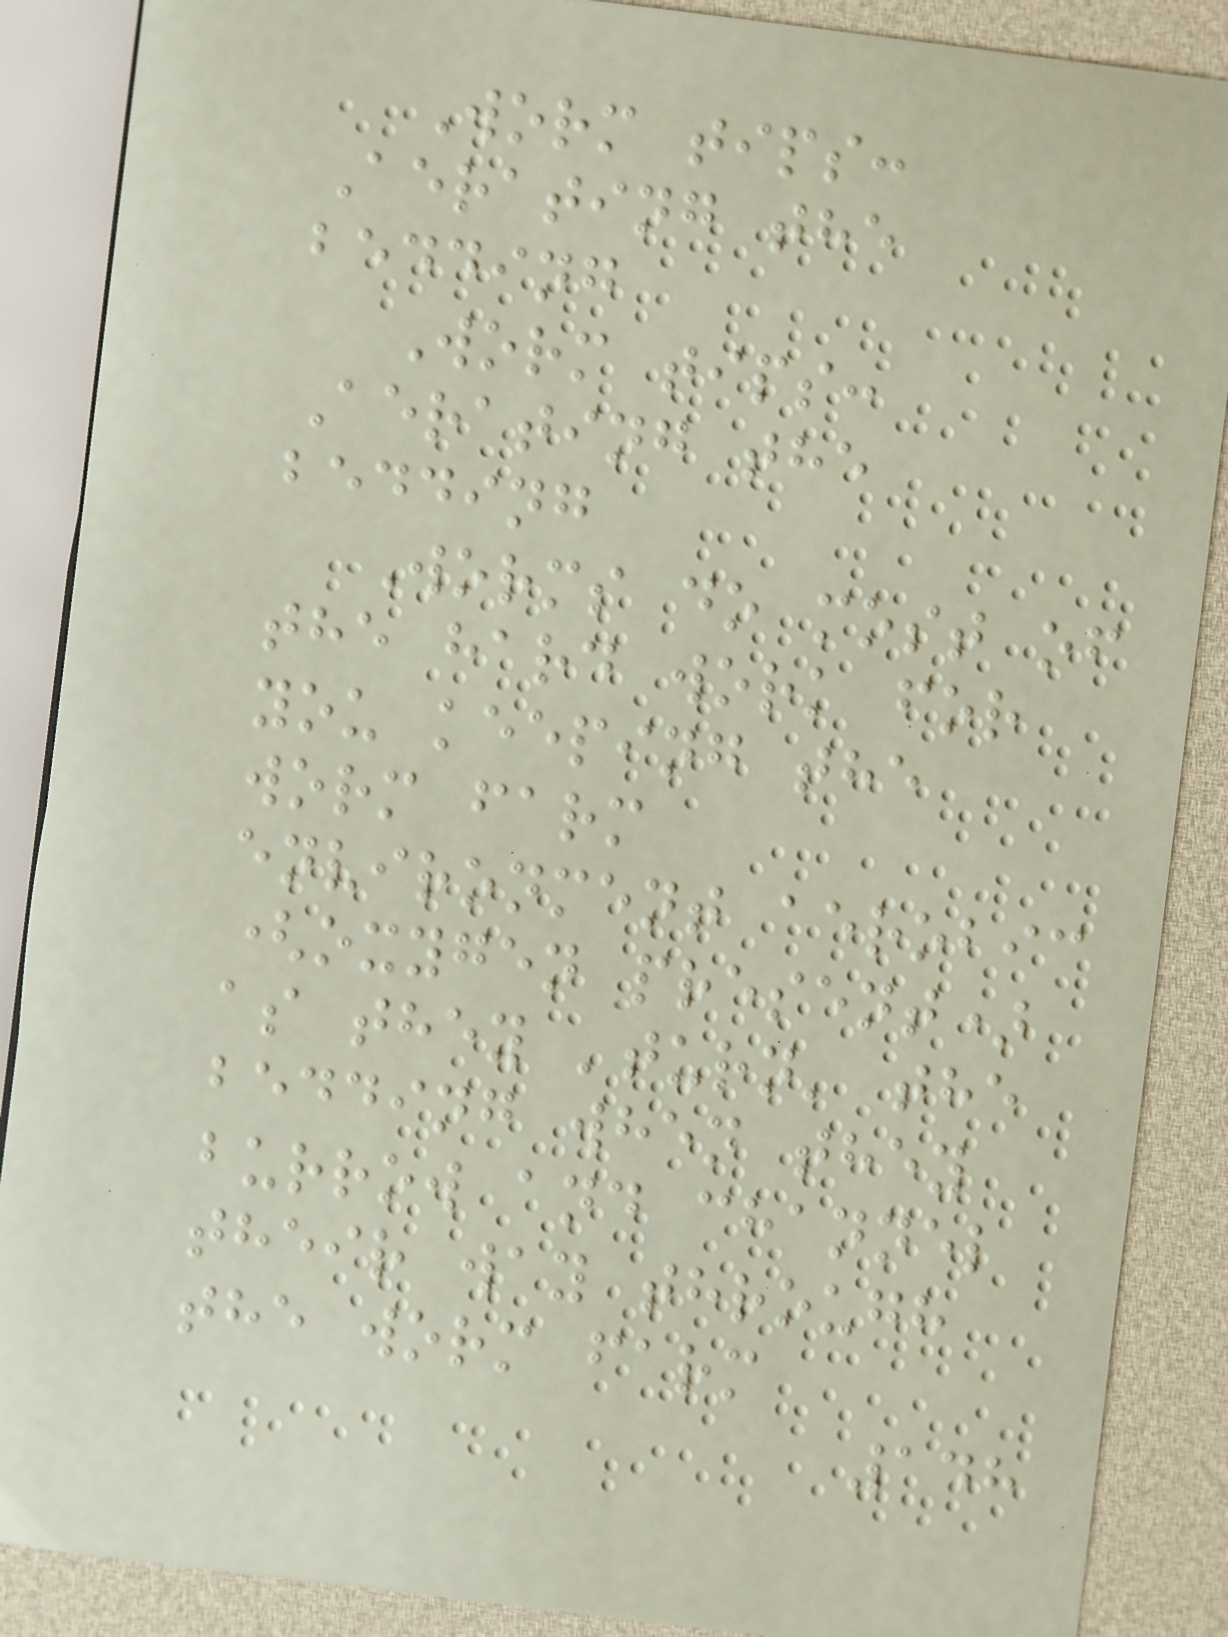Worm tips:
Aerating the
bedding
Worm tips:
Aerating the
bedding
Worms do most of
the hard work for
you keeping the
worm farm
environment aerobic
(oxygen present)
as they 'turn' the
bedding when they
burrow and channel
their way through
the worm farm
148
